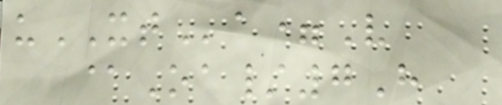uXTa=V
@Oa/7H
